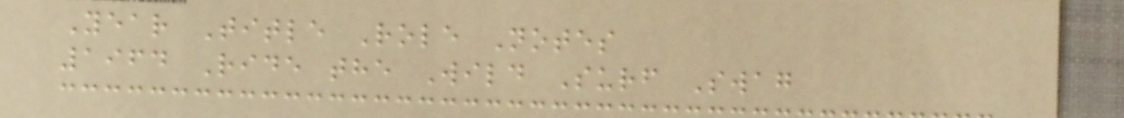Year Title Role Notes
1964 Ride the Wild Surf Swag
